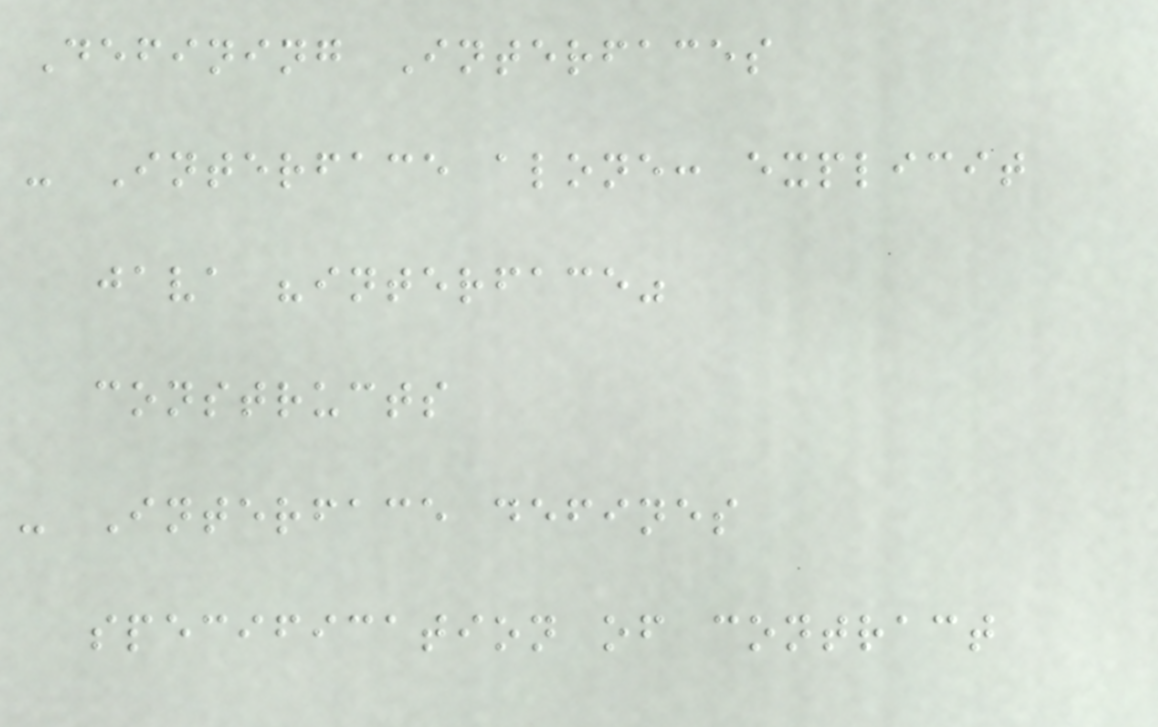Defining Interfaces
- Interface alone: explicit
java "interface"
constructs
- Interface defines
specification of contract
